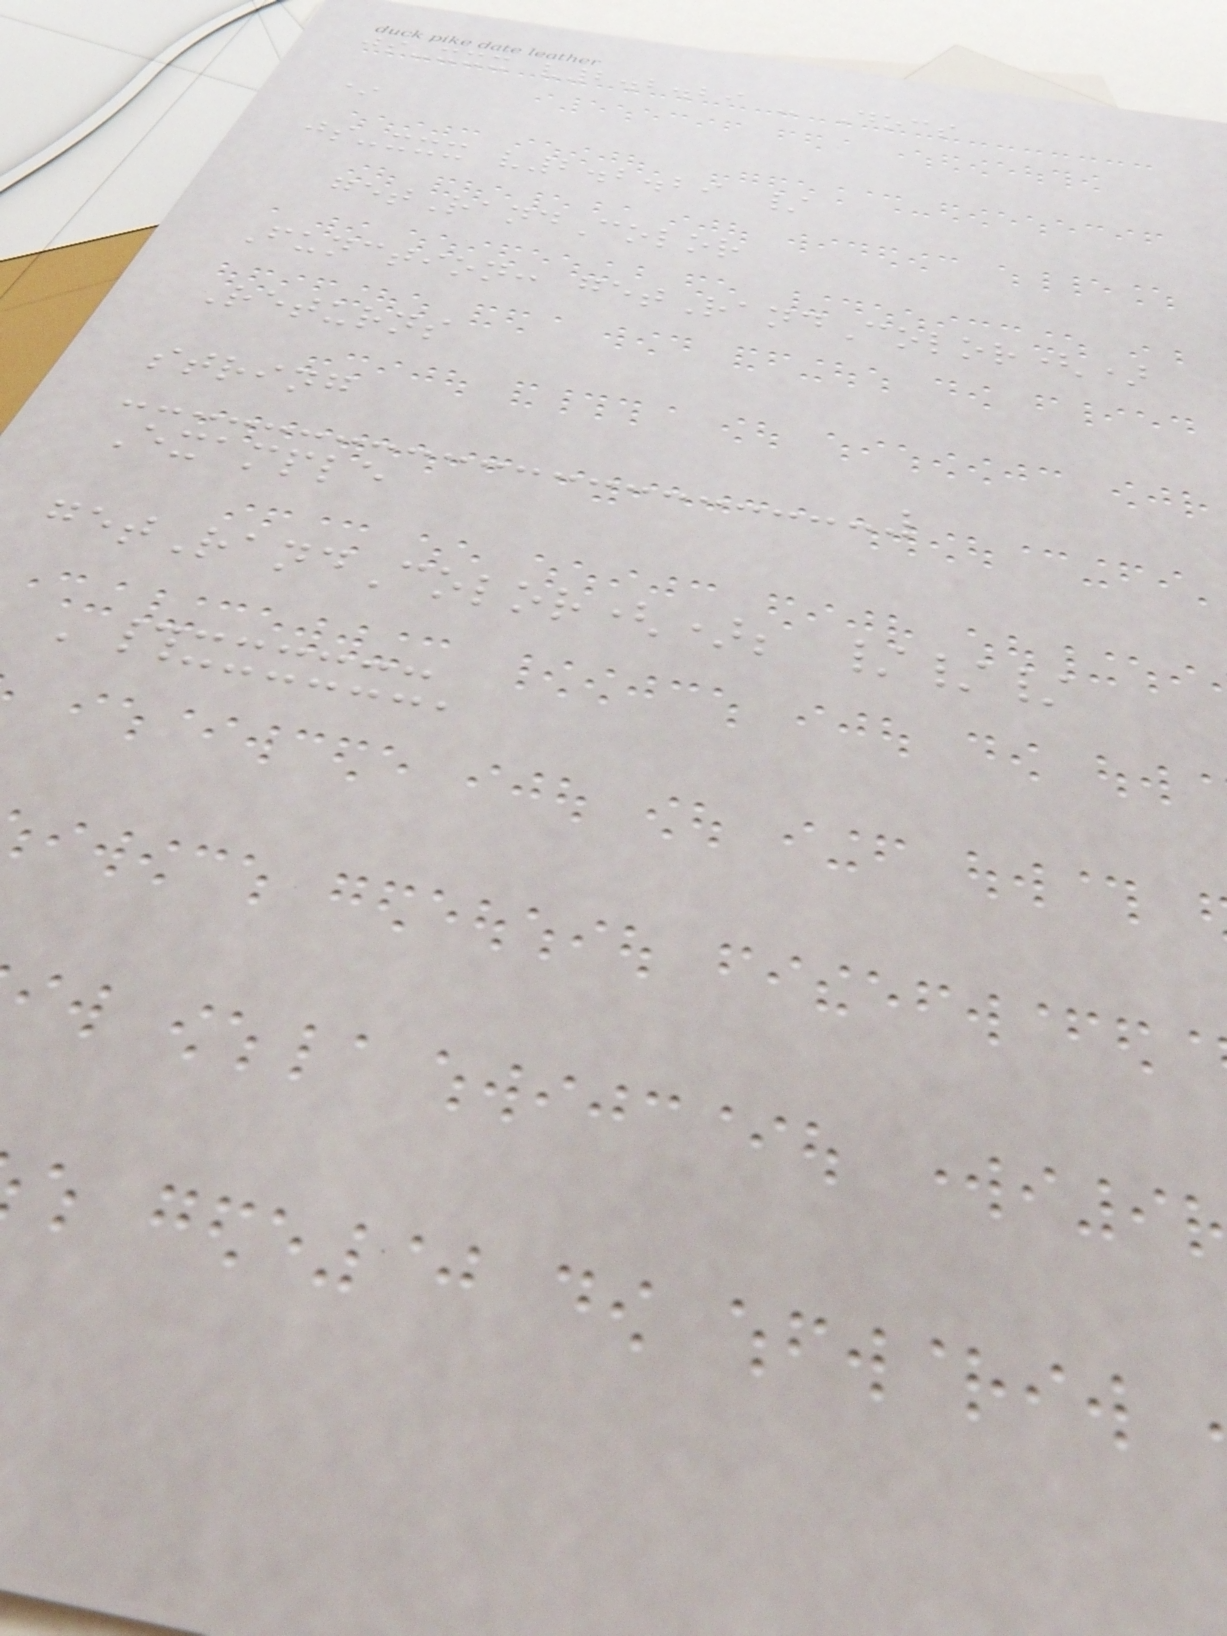js-xxx v2.2.29 - Docs
*
js-xxx v2.2.29 /
getRandColor
Function: getRandColor()
Returns
string
Example
getRandColor(); ///
'#xxxxxx'
